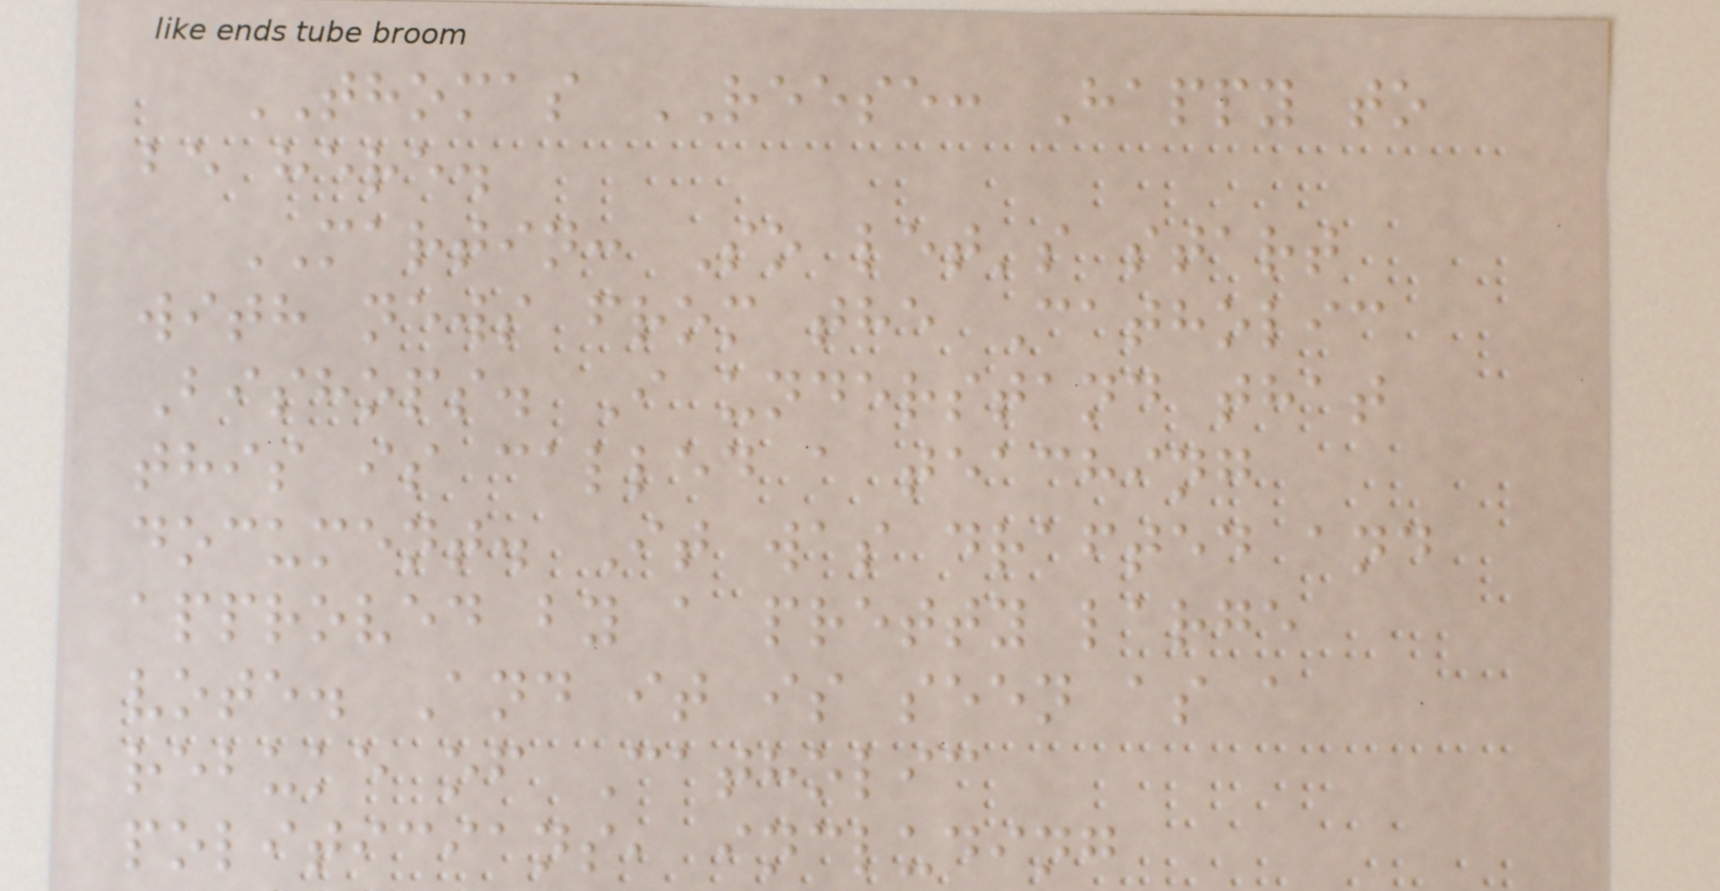THOMAS REESE: Happy to
be here.
MARTIN: So let's start
with news from the Catholic
Bishops. I understand that
this is called a teaching
document. It was drafted and
approved by a pretty large
vote. And it is seen as a
rebuke of Catholic
politicians, including
